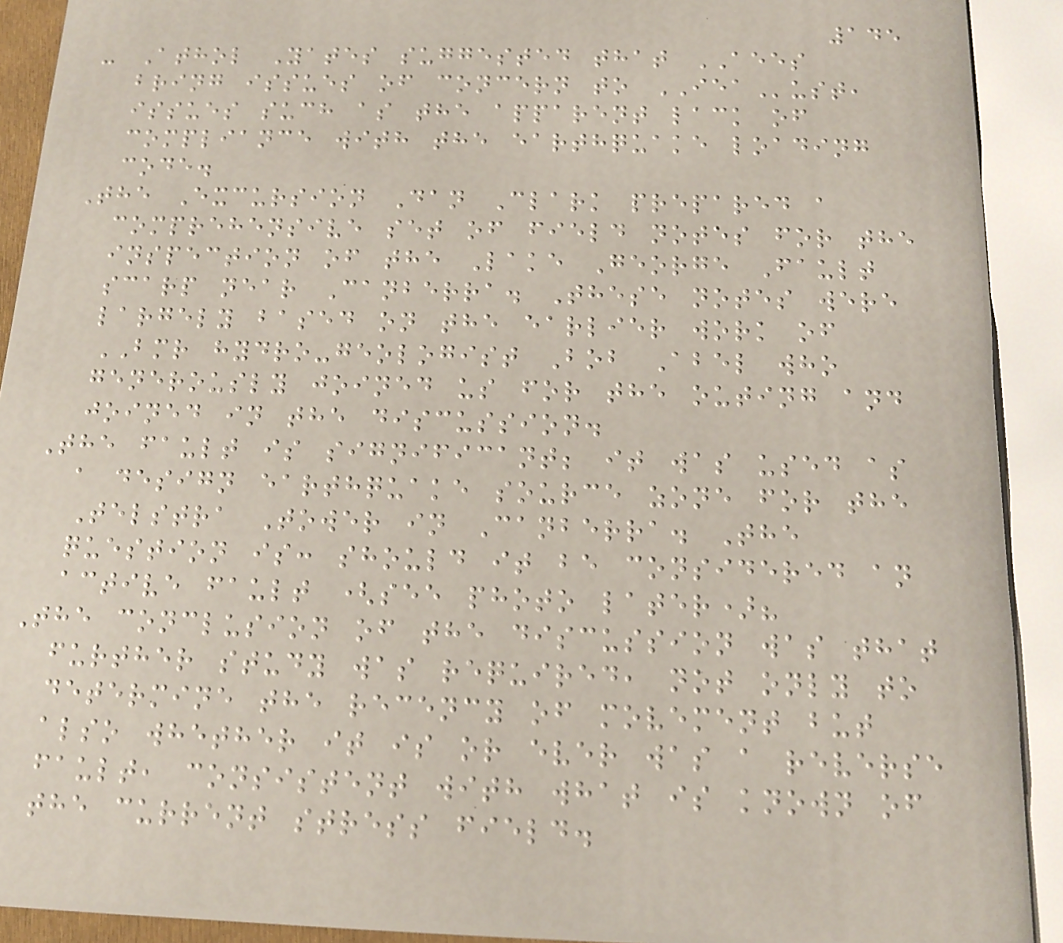145
- Athol Yates suggested that AEES
bring issues of concern to IEAust,
issues such as the apparent lack of
compliance with the earthquake loading
code.
The Excursion Dan Clark prepared a
comprehensive set of field notes for the
inspection of the Lake George Fault
scarp near Canberra. These notes were
largely based on the earlier work of
BMR hydro-geologist Bob Abel who
generously joined us for the outing and
joined in the discussion.
The fault is significant; it was used as
a design earthquake source zone for the
Telstra Tower in Canberra. The
question is: should it be considered an
active fault (see photo later)?
The conclusion of the discussion was that
further study was required, not only to
determine the recency of movement but
also whether it is or ever was a reverse
fault, consistent with what is known of
the current stress field.
